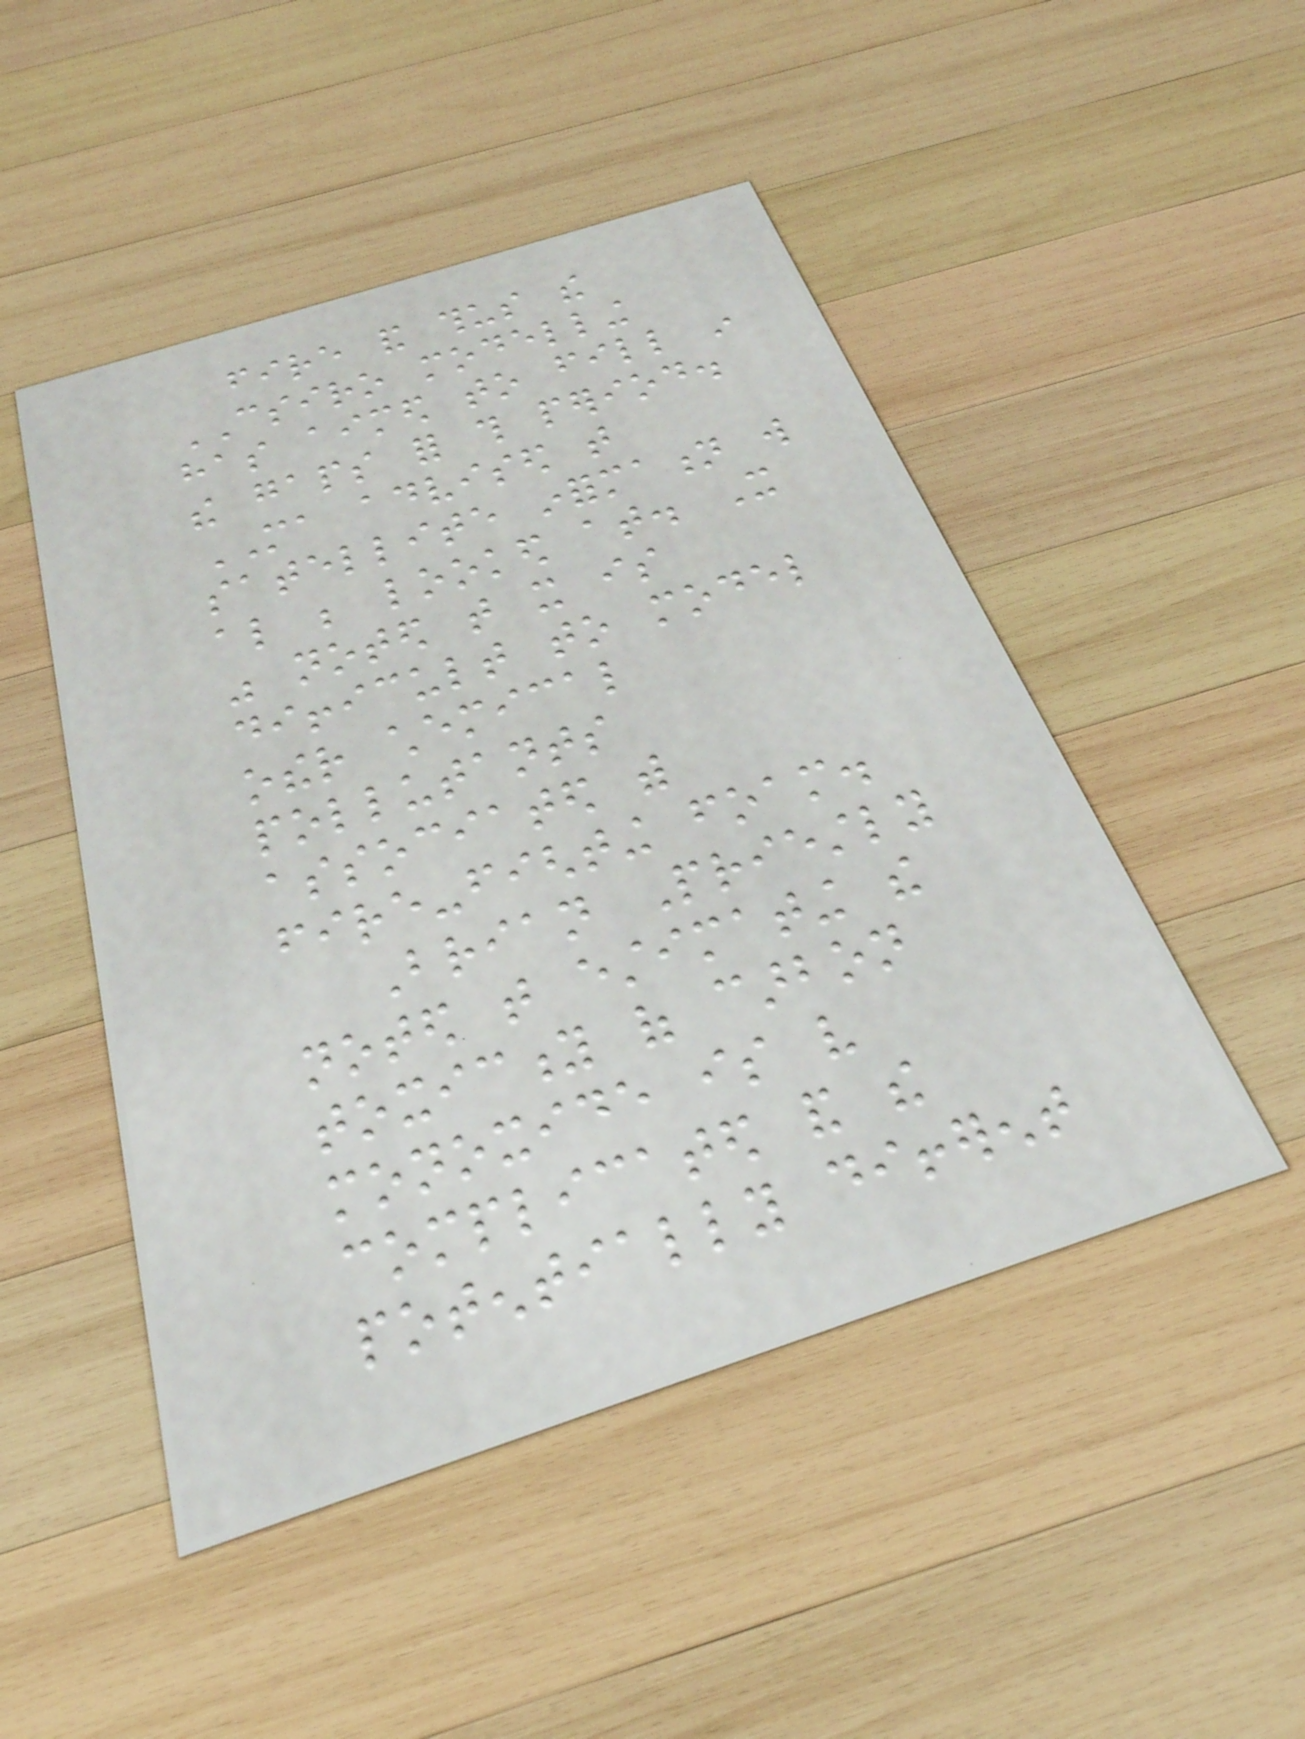fire and thus the
CSIRO modelling
has aimed to fill in
the gaps for this period.
MA advised that
satellite information will
also be looked at. It
was noted that it is
difficult to model
other chemical
pollutants
associated with
fire-fighting foam.
Brian Priestly
noted that estimating the
toxicity of carbon
monoxide is very
complicated and the
potentially different
